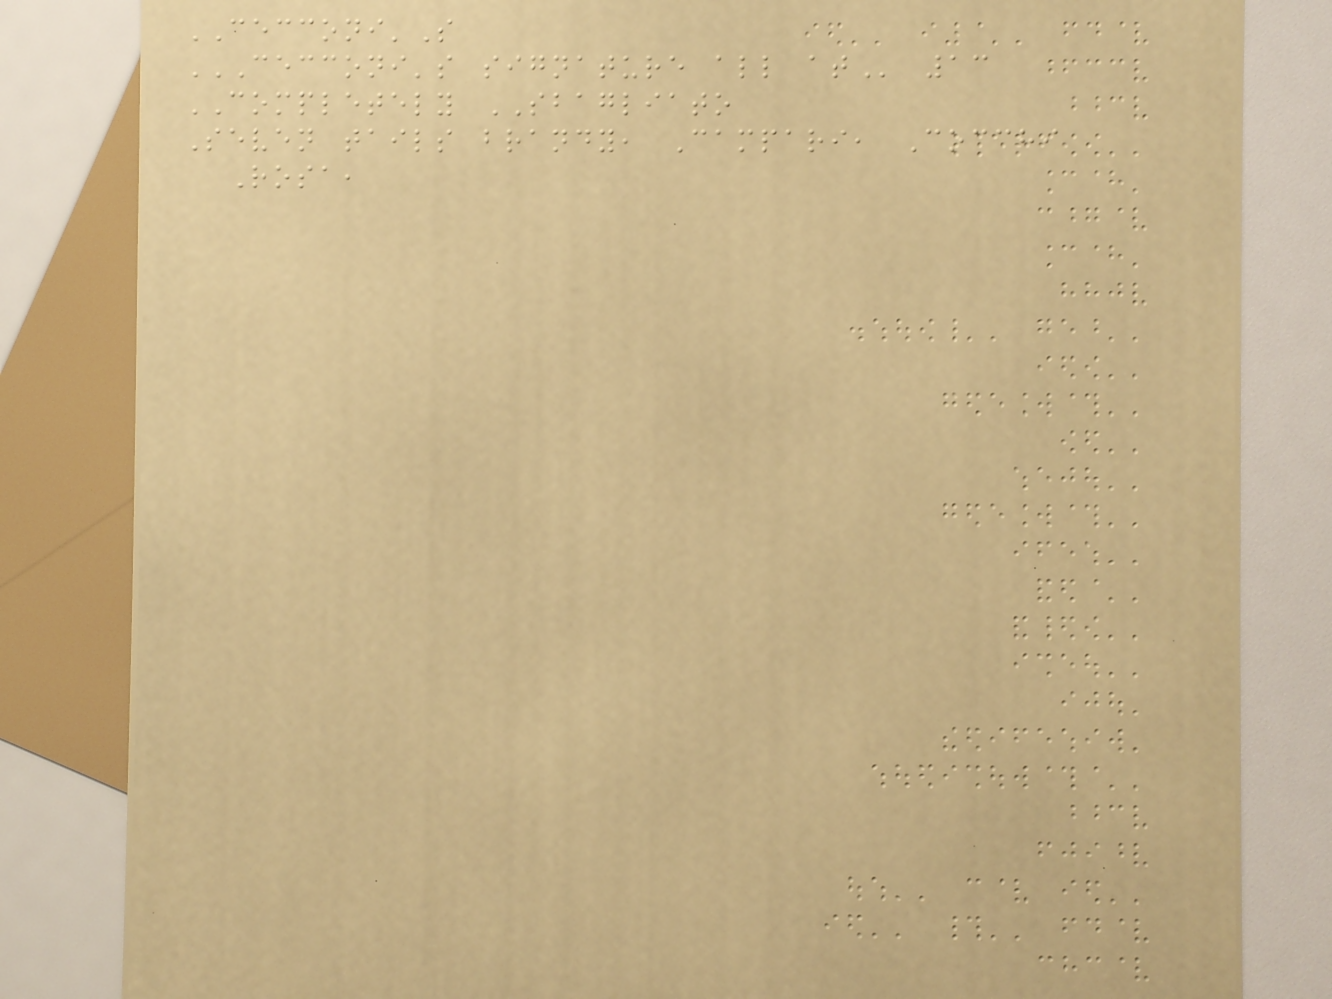CECCONI'S
CECCONI'S SIGNATURE ALL AT 13
COMPLETELY SBAGLIATO
Seven tails brandy, Campari, Cocchi
Rosa,
